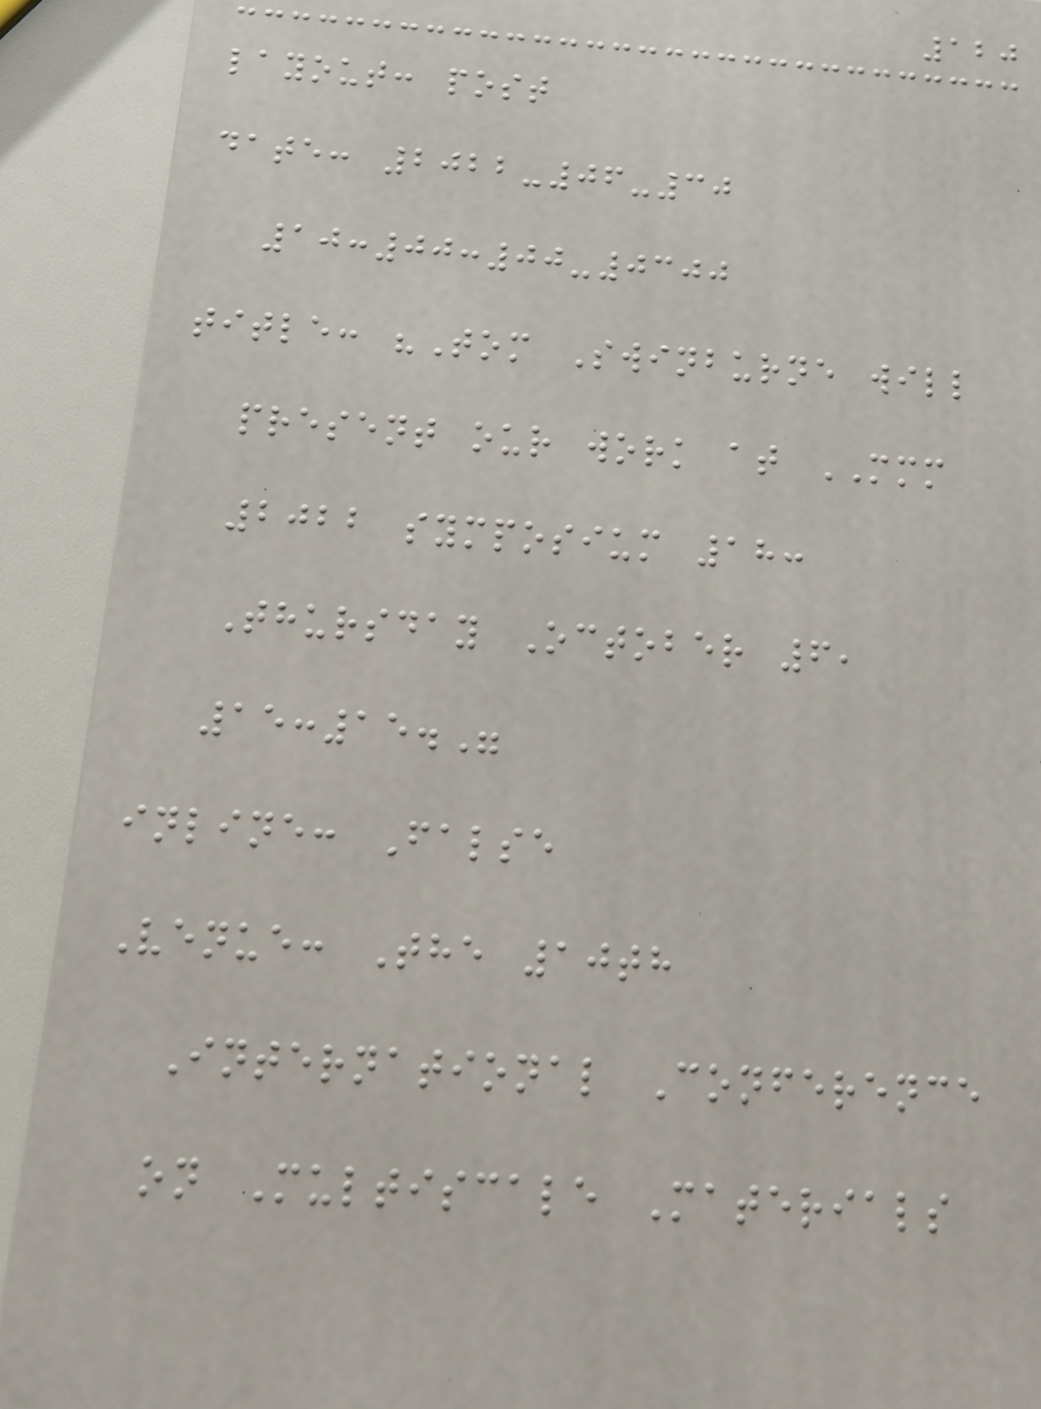120
layout: post
date: 2022-06-30
10:00:00-0300
title: "Tom Swinburne will
present our work at MMM
2022 symposium 18:
Thursday October 6,
15:15."
inline: False
Venue: The 10th
International Conference
on Multiscale Materials
